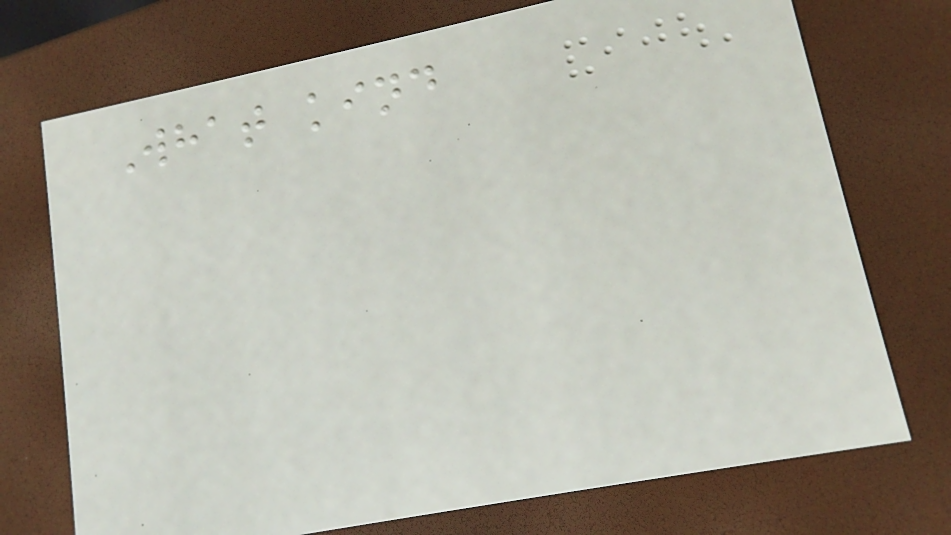What kind
